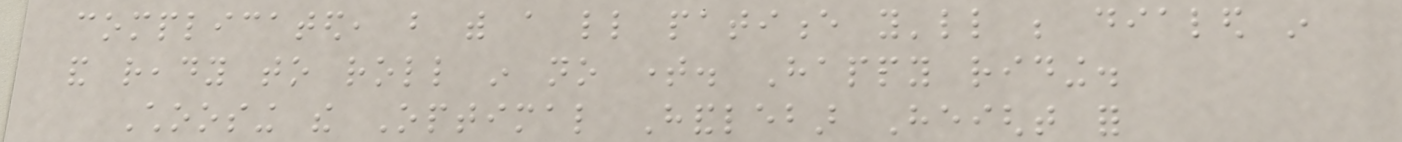complicated, but with a little patience you'll be dialed in
and ready to roll in no time. Happy riding.
Choosing the Optimal Handlebar Height for
